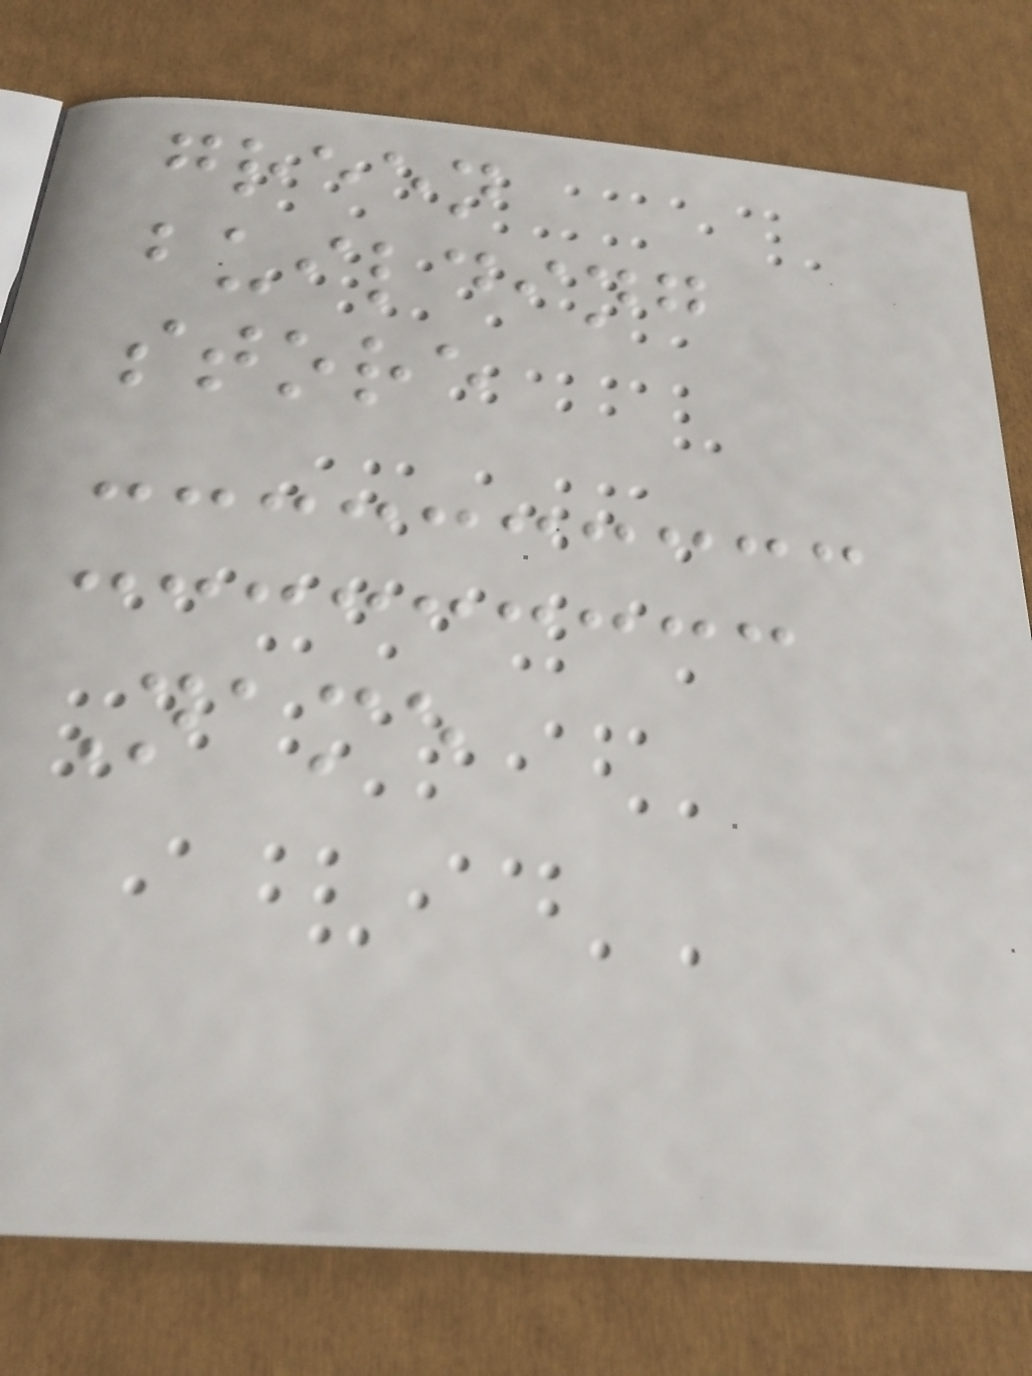green
building
store
Name
